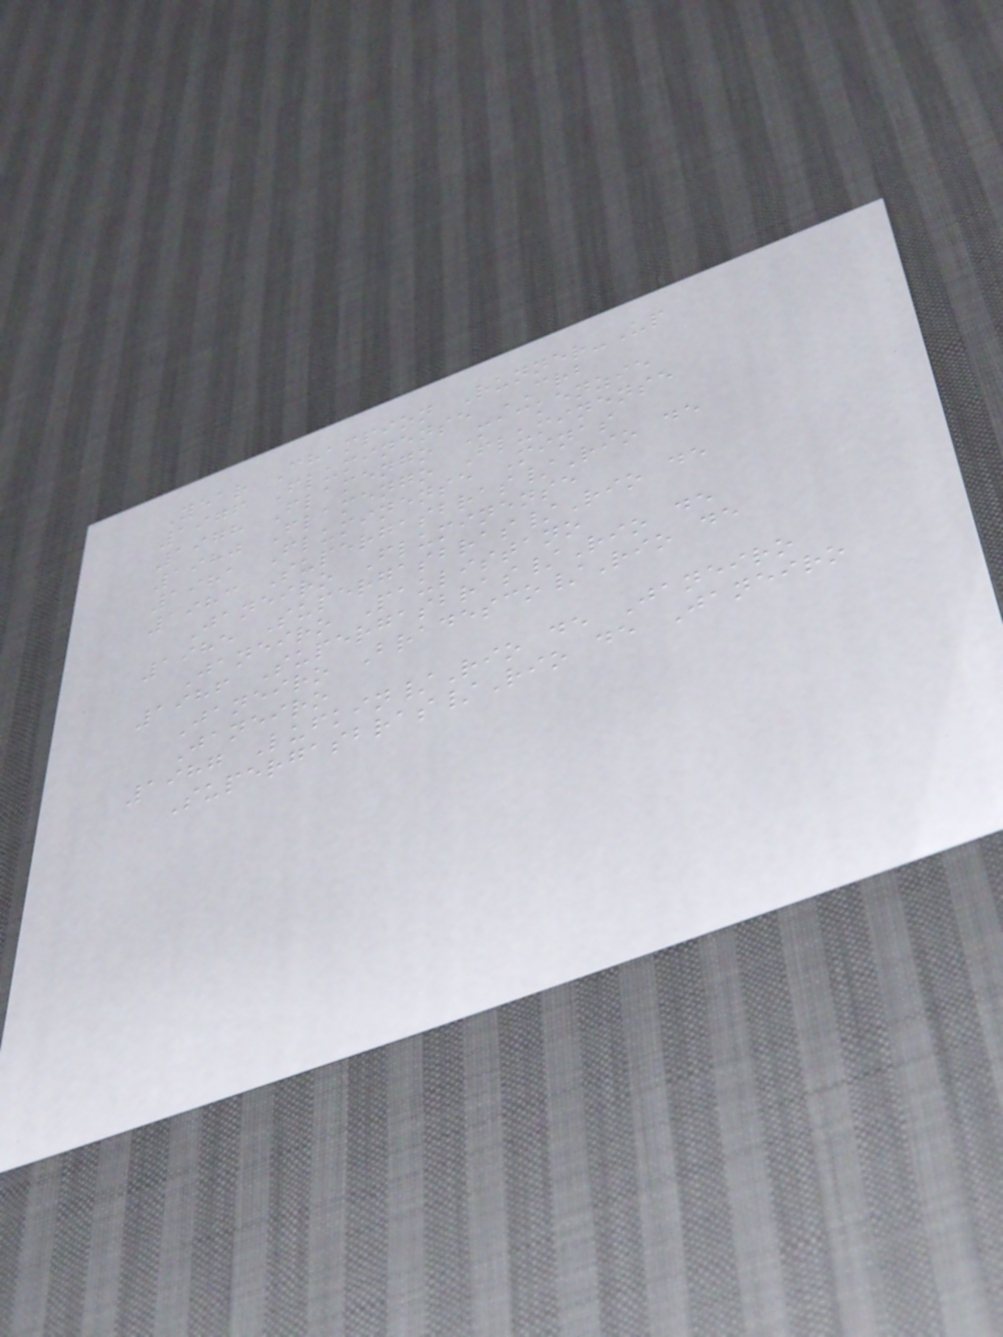Year Champion Runner-Up
1976 Fluminense CRB
1978 Flamengo Mackenzie
1980 Flamengo Fluminense
1981 Fluminense Minas
1983 Supergasbras/Rio de
Janeiro Fluminense
1985 Supergasbras/Rio de
Janeiro Paulistano
1986 Supergasbras/Rio de
Janeiro Bradesco/Rio de
Janeiro
1987 Lufkin/Rio de Janeiro
Supergasbras/Rio de Janeiro
